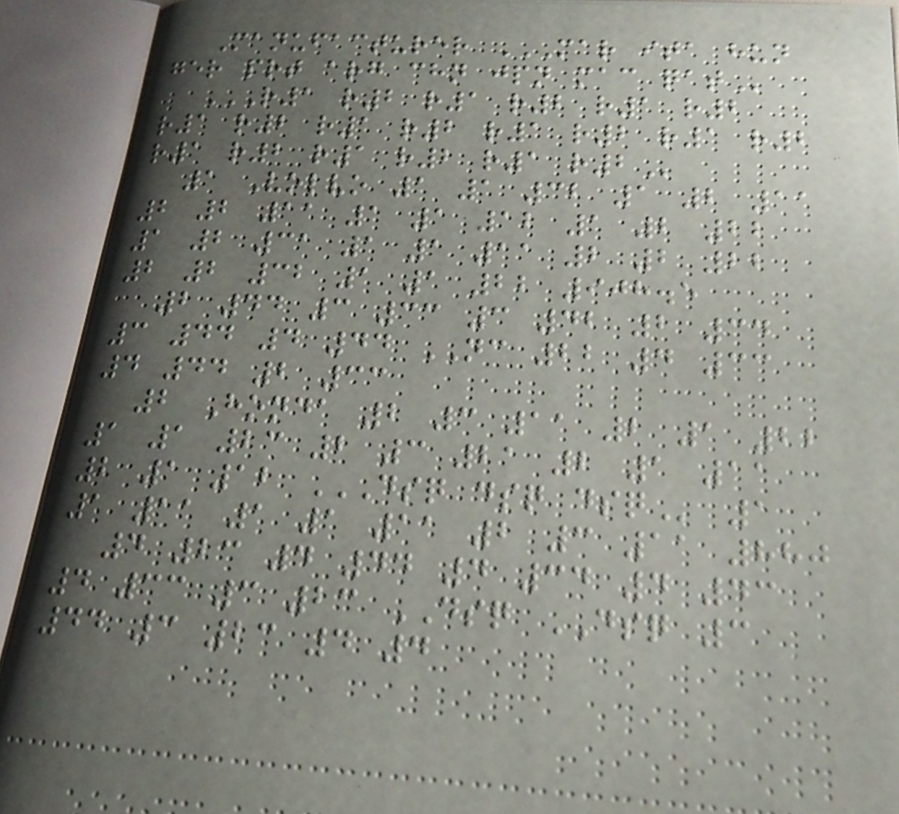Manufacturer MAR ITA HUN
GER PRT ARG CHN JPN MAC QAT
R1 R2 R1 R2 R1 R2
R1 R2 R1 R2 R1 R2 R1 R2
R1 R2 R1 R2 R1 R2
1 Volvo 1 1 32 1 2 11
2 2 11 1 1 12 1 2 22
1 2 31 1 1 11 2 2 22
2 2 32 1 1 22 908.5
2 44 3 33 3 42 2 34
3 44 4 44 NC 22 4 33
4 44 2 33
2 Honda 2 3 11 2 1 22
1 1 23 2 3 21 2 1 11
2 1 12 DSQ DSQ DSQ 1
1 11 1 1 11 2 3 11 880
4 23 4 44 4 34 4 43
4 33 3 23 DSQ DSQ 3
44 3 23 4 4
